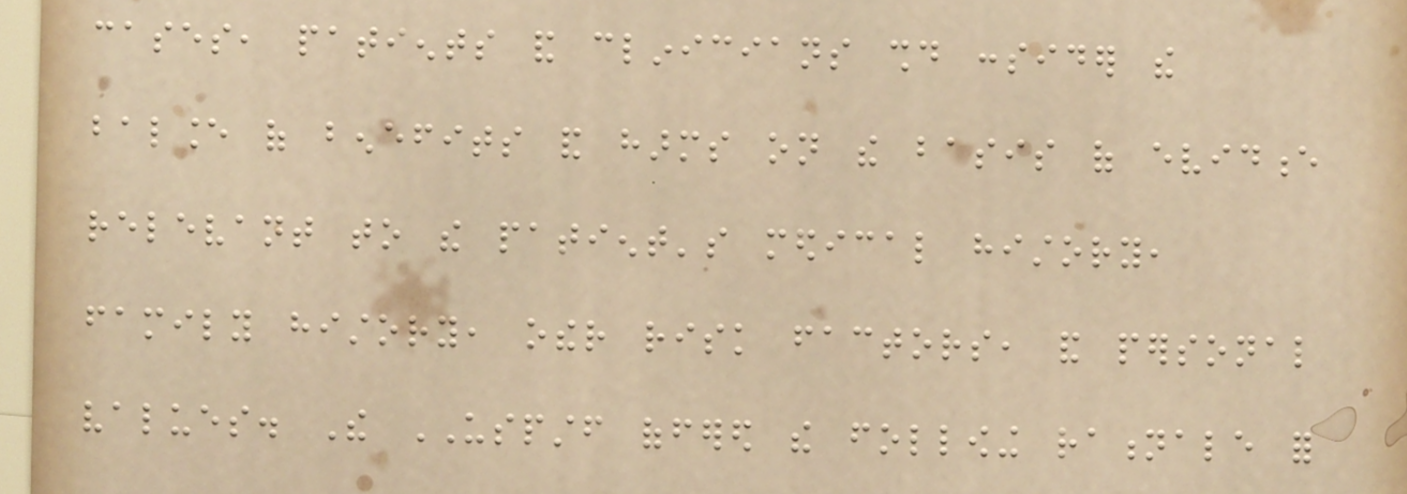cases, patients and clinicians should consider the
balance of benefits and harms on the basis of evidence
relevant to the patient's medical history,
family history, other risk factors, and personal
values. The USPSTF offered the following rationale for
